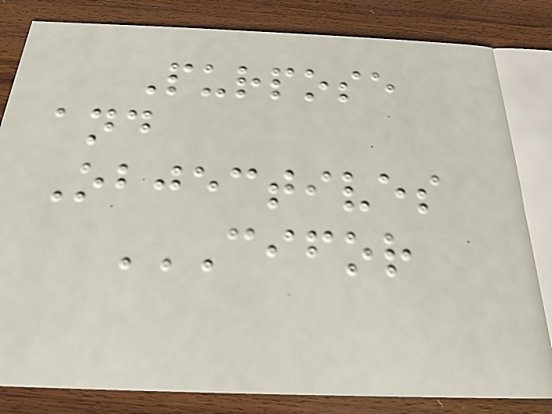Purpose
and
Objectives
CIFOR
